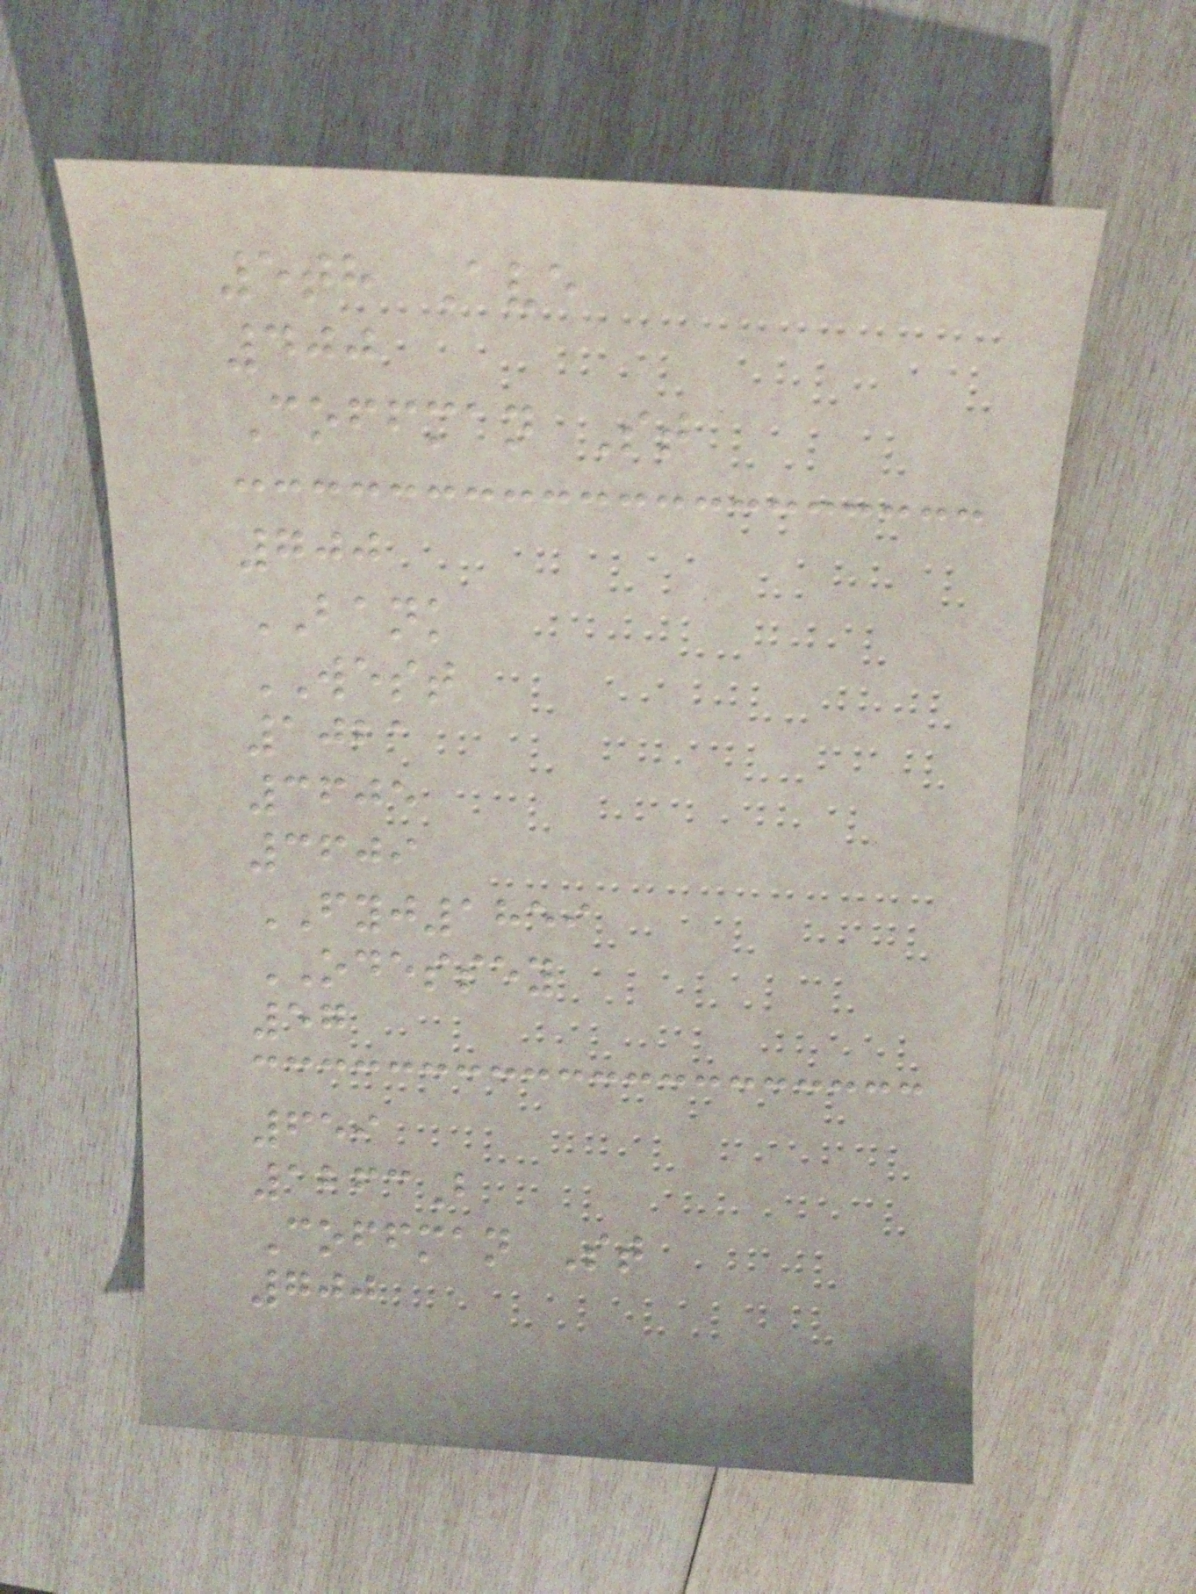5th Ave
400
Coffman St
700
BANK
WEST
1021
3605
3609
FYJ1859
ODESSEY
57
659
1263B
Coffman St
700
